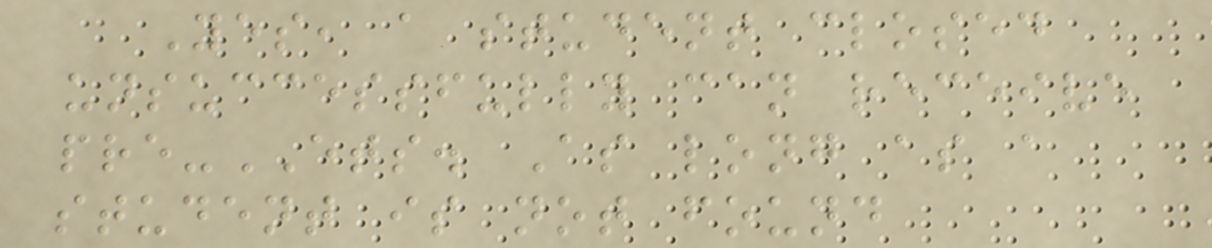Yes, a student closed
unsuccessfully can receive
pre-ETS. As long as a
student is not found
